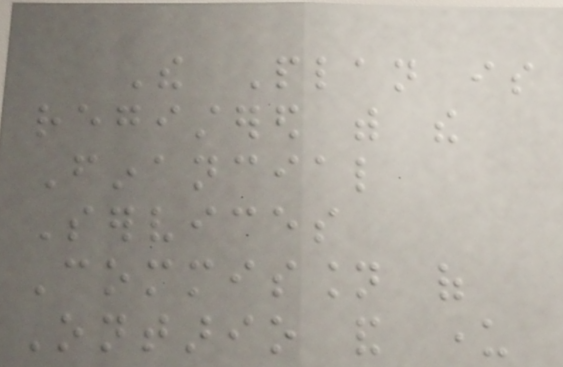The Plan is
registered with the
Financial
Services
Commission of
Ontario and under
